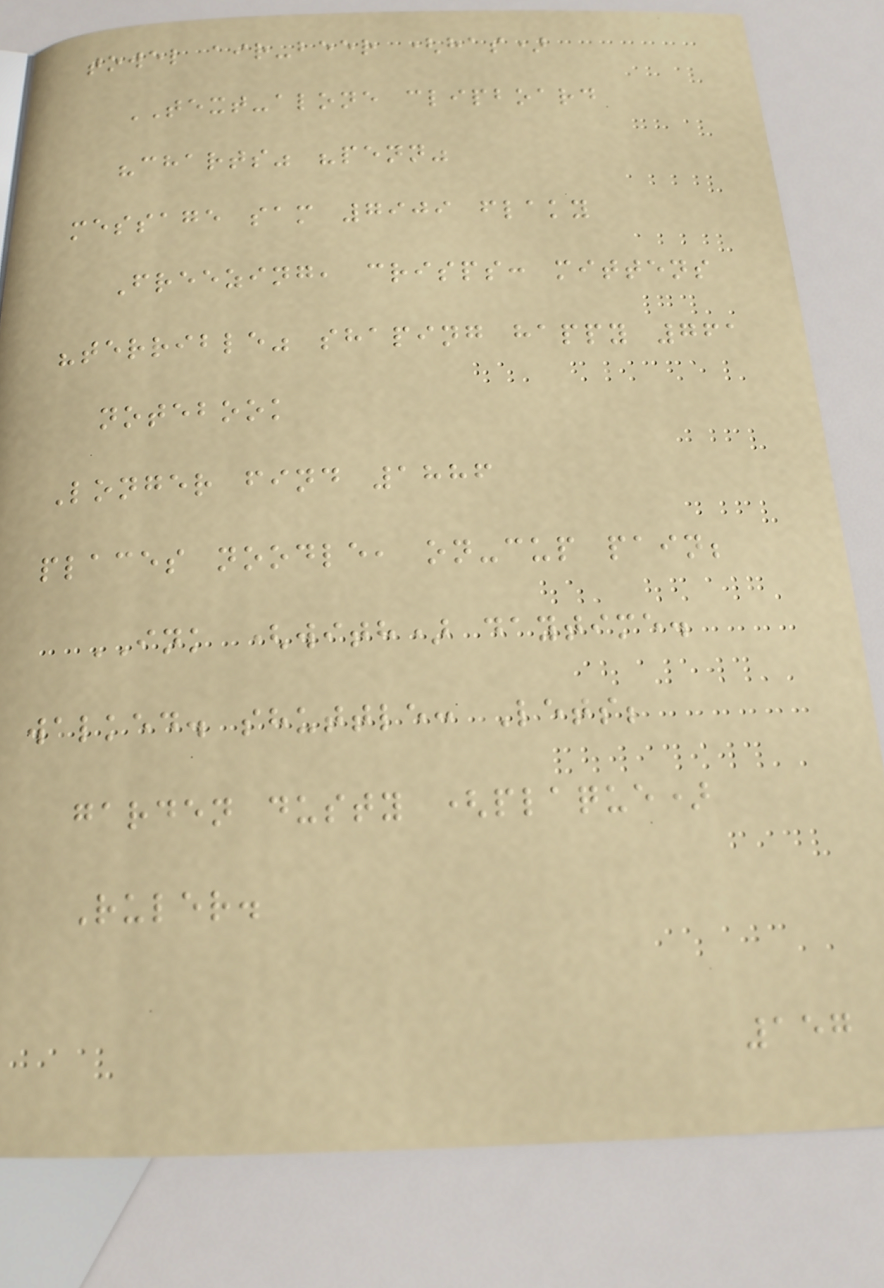towel air-beer (has)
TEXT-alone clipboard
"charts" "penn"
message sam 7909 flaky
Freezing, crisps: mittens
"terrible" shaping happy 761
notebook
Longer find 1886
places noodle, on-cup pain;
INK (with) daytime.
walked. shuttle: Lets;
garden dusty (plaque)
Ruler.
157
